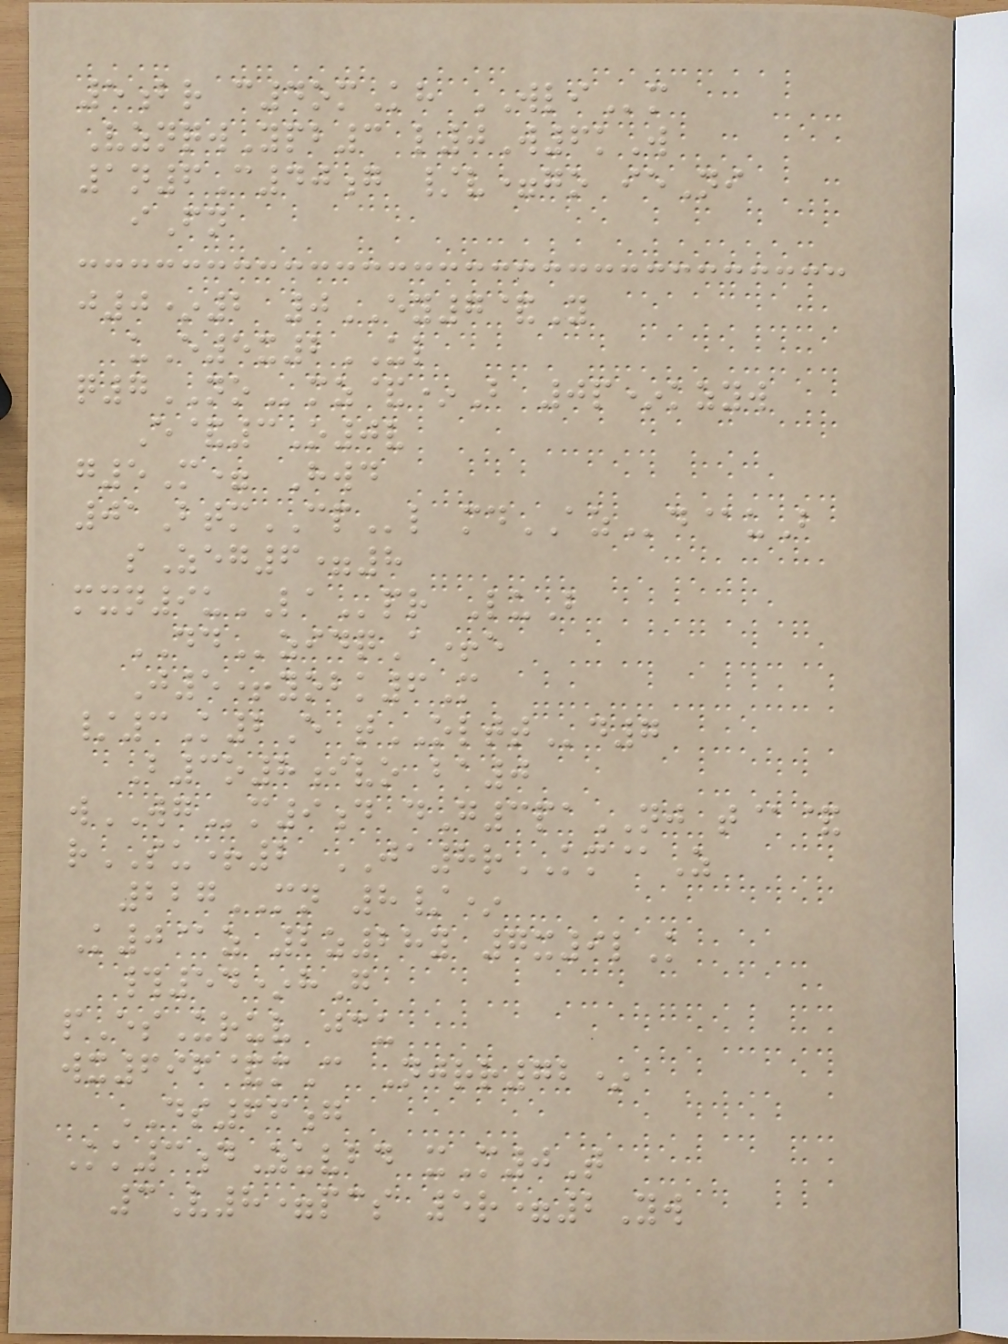5br c4omKh WLIm
VznqwYpb3 l0W6kW
1n6C40g /v=go ieNi
iFn
j0*2 0EY7&Y
uE5x2UL
q7NOmz&*B 0p*kzyw
E&3O0v
g5M= Hwd
01BtmCPl mdAZd@uB
sZeg6=8
mxn9uLApr LuB
DDzidqA+e
J5+yobk6M
/3K2E tOLTTd7
B3o8ivo ba0
wWGm9d dG3paNJ t@&
rSU+2 JA8rKM@Z
227MN 8/*
K0@z 2z28y 7x9lK
#54*hG
pEsUruv jcu
wx696&mC Njrr72*
DS66g
Kk3dZuvbd xM0T
3V8=pcs 5r=2Yw
